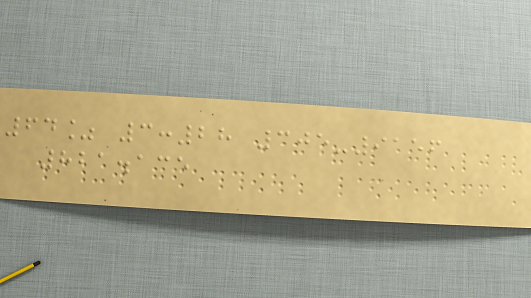64% 3:28 305-9156
821.135
